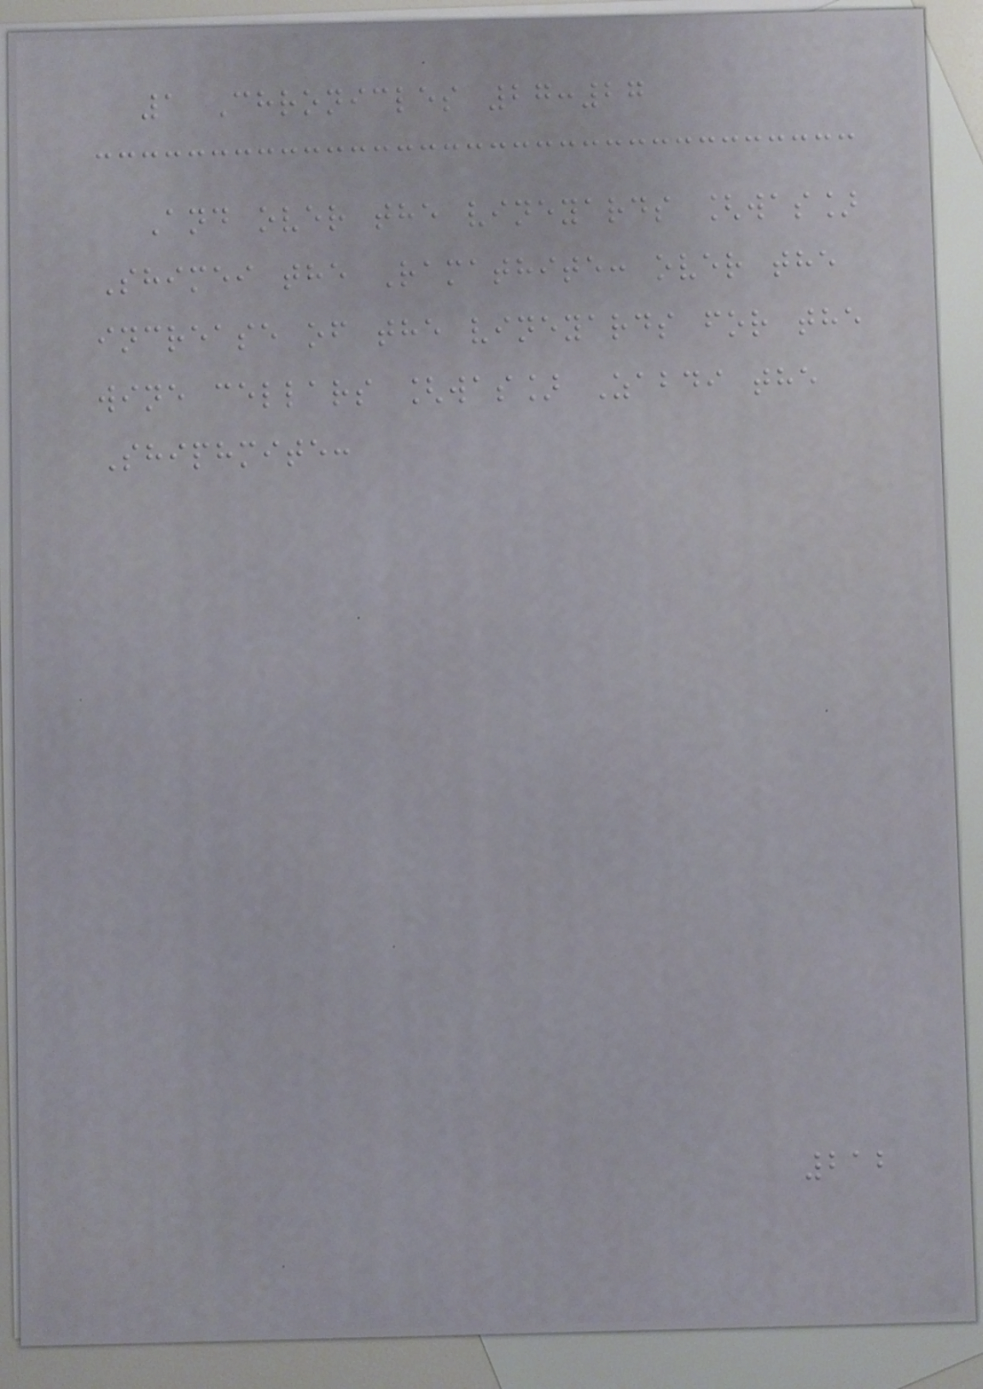1 Chronicles 27:27
And over the vineyards [was]
Shimei the Ramathite: over the
increase of the vineyards for the
wine cellars [was] Zabdi the
Shiphmite:
212
